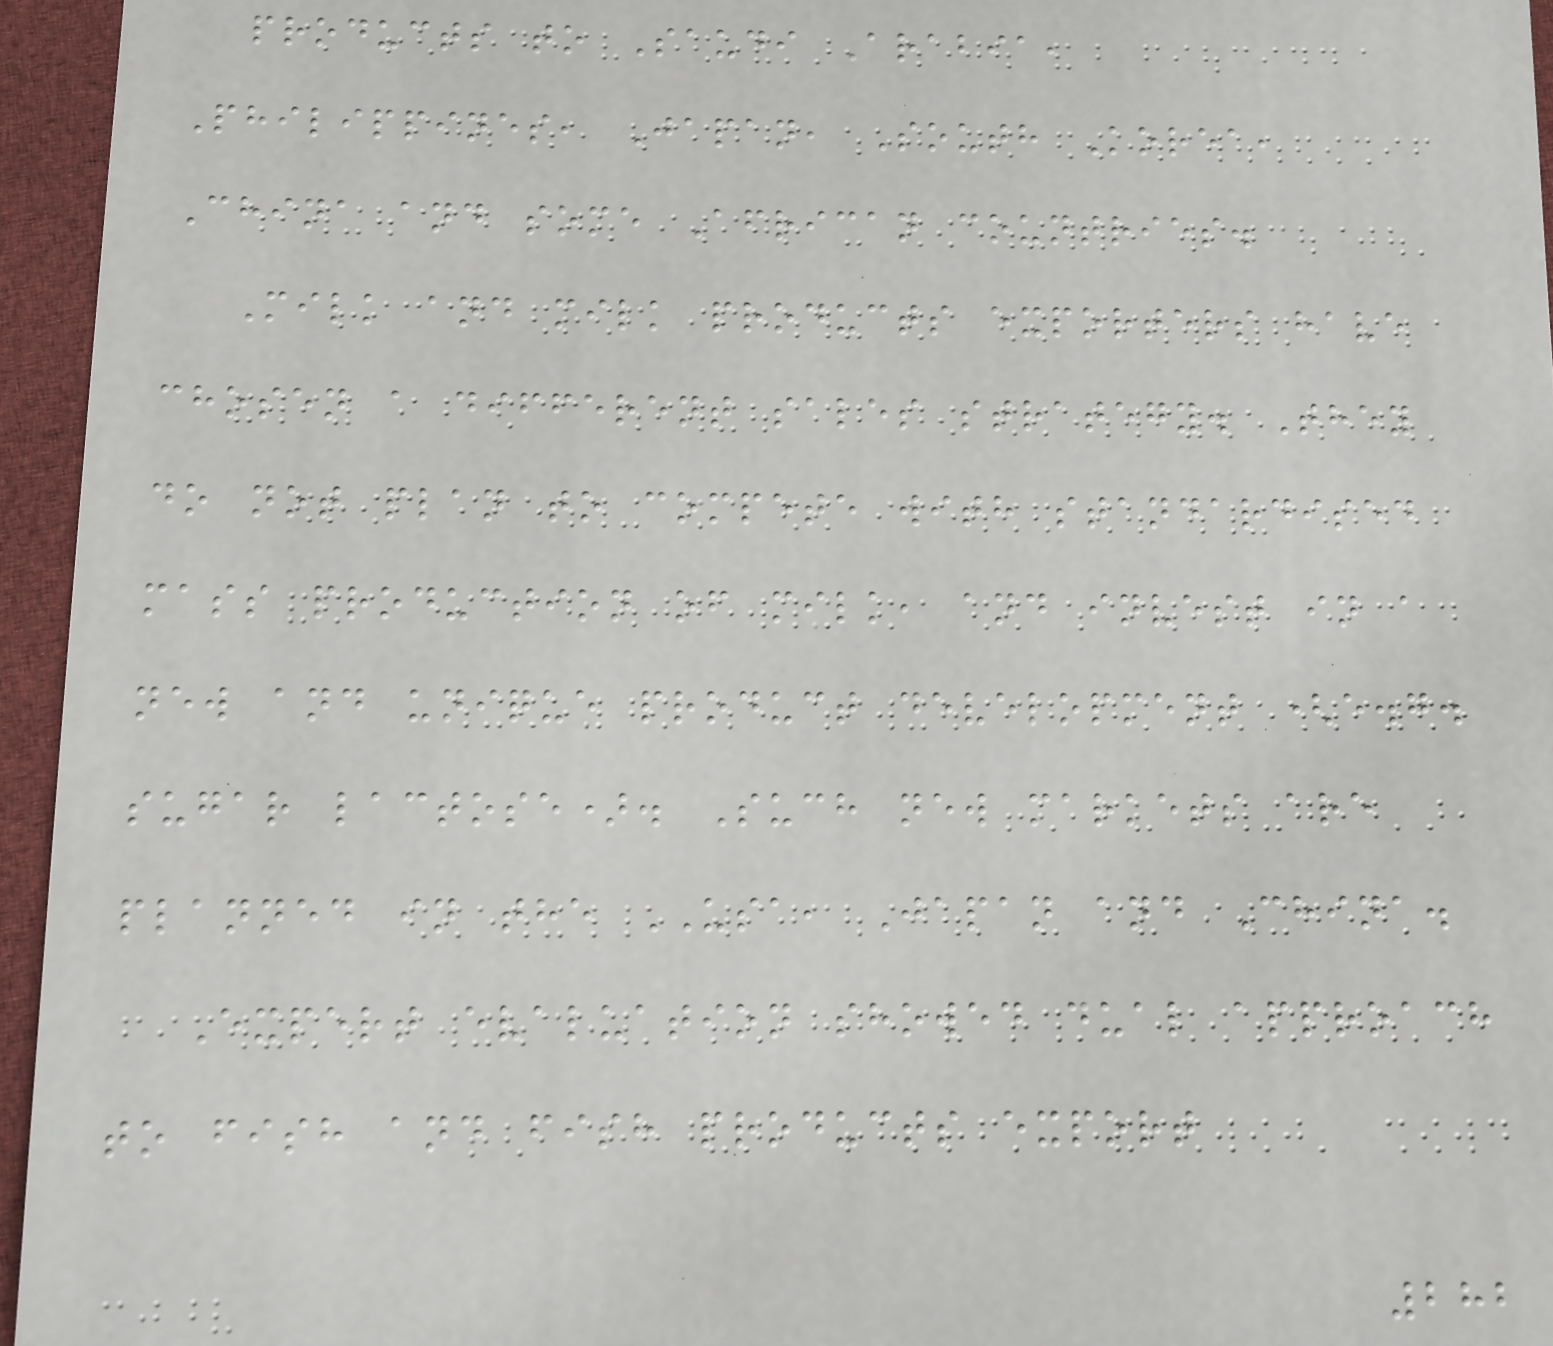products to Saudi Arabia,
Philippines, Japan, South Korea,
China and some African countries.
Milk and milk products exporters have
chosen a different sales strategy. They
do not plan to compete with standardised
mass production of milk, and invest in a
new and unique product development (e.g.
sugar lactose). Such new markets are
planned in the USA, Japan and China.
Expert evaluation showed dual approach
to fish and fish products export
282
